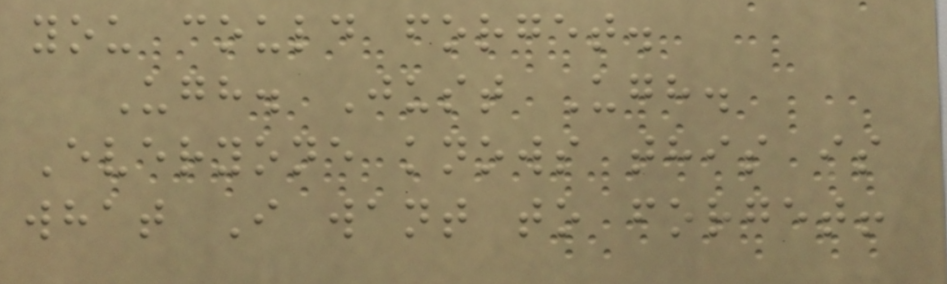you could forget.
Ugh. Just Ugh.
Everyone knows this is
what I want to forget!
